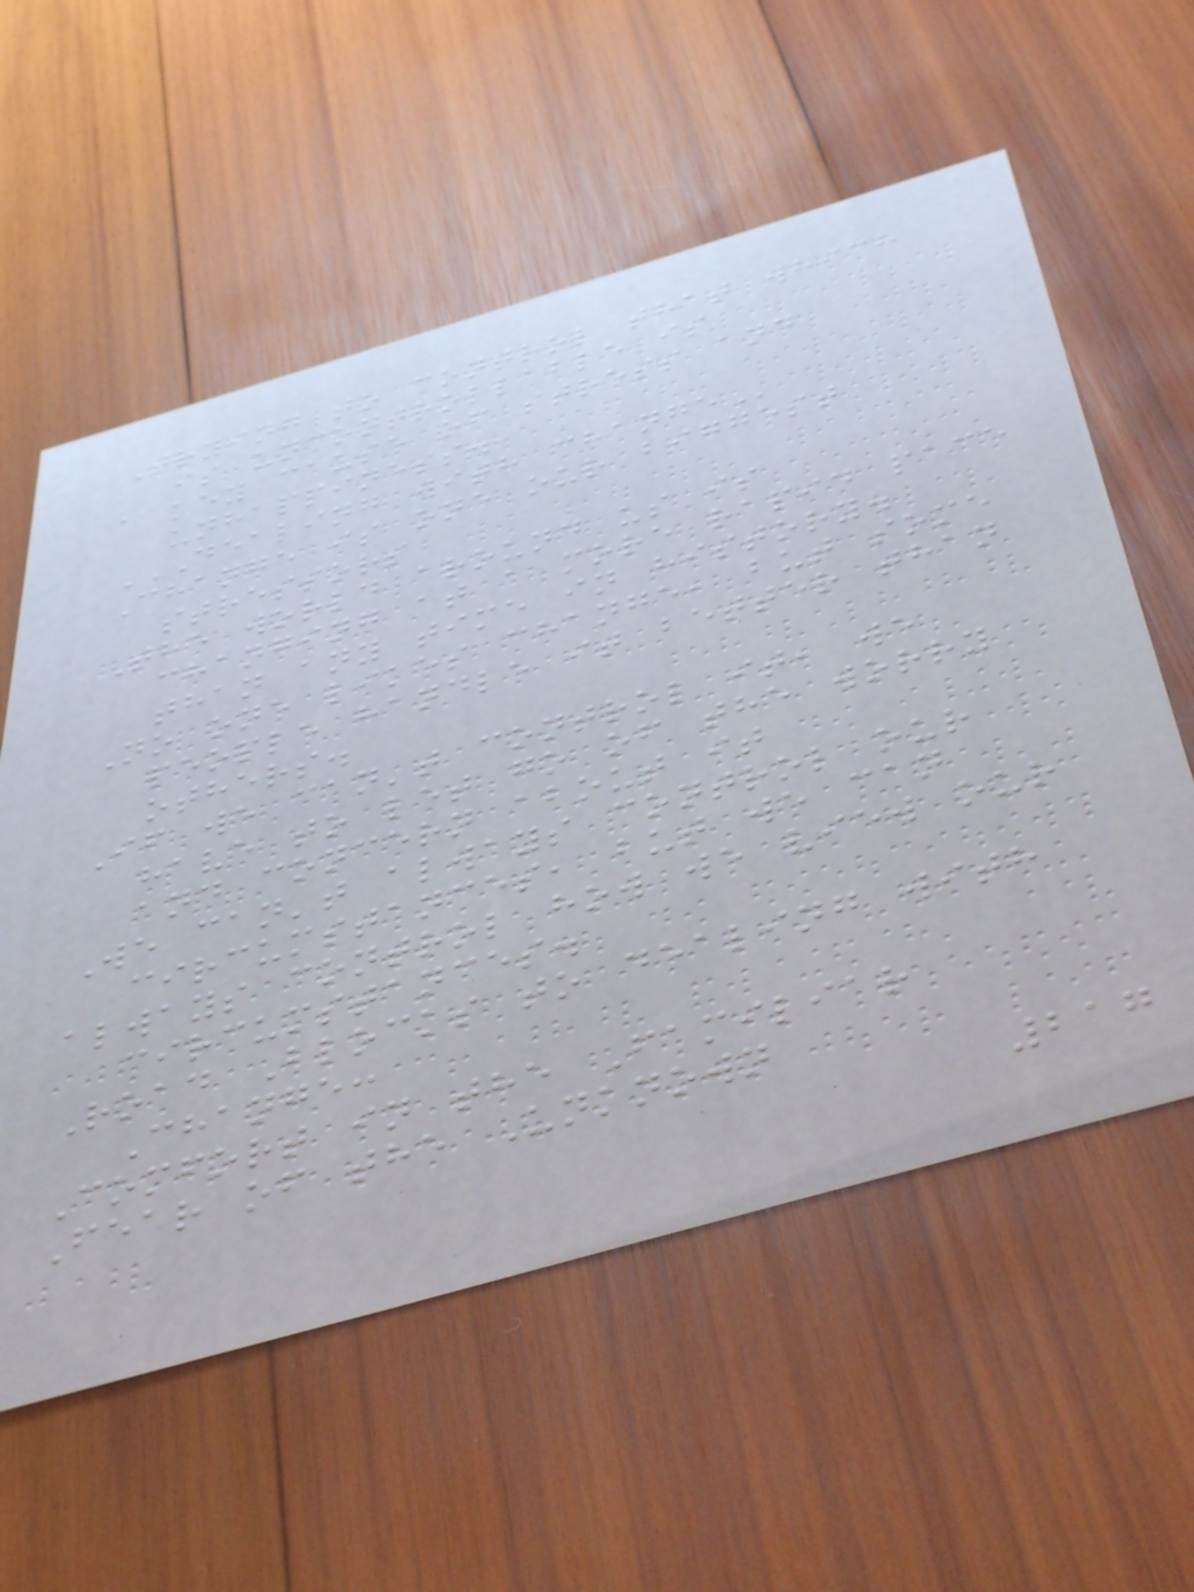Trying to control that which
is uncontrollable is
a key cause of stress and
unhappiness.
DEALING WITH CHANGE
Change is one our biggest
stressors
The world around us is
changing at a more rapid pace
than any time in history.
No one likes change, but some
people handle it better than
others.
If we can't control it, we
have to let go of the worry
and concern about it
We can't always control our
circumstances, but we can
always control how we view our
circumstances.
Road Blocks to dealing with
Change:
Comfort in the Familiar
Fear of the Unknown
217
